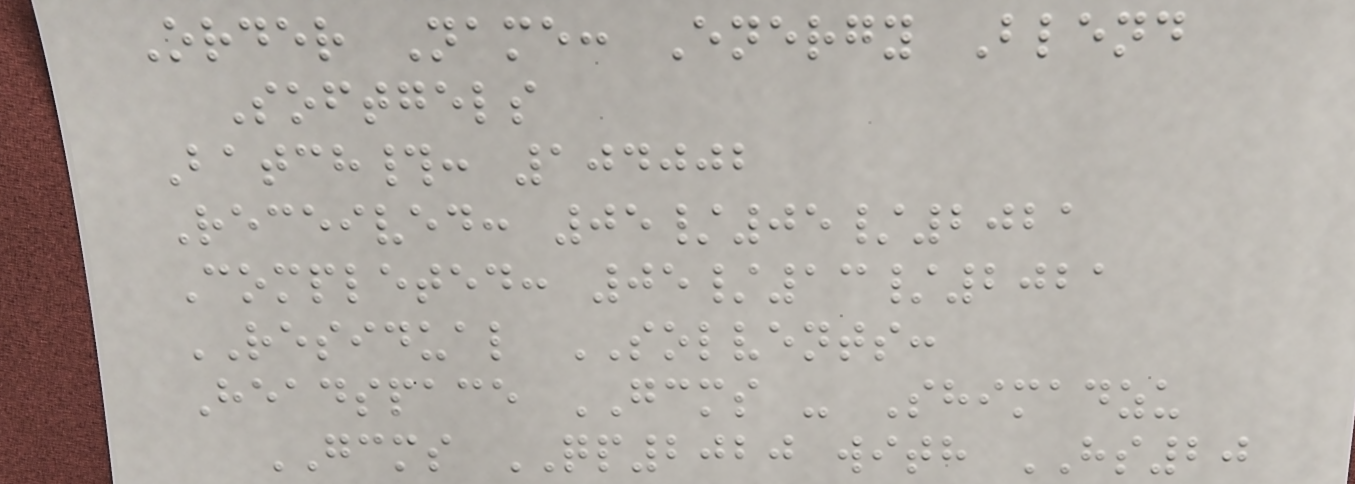Order Name: Energy Blend
Softgels
Batch#: 104002
Received: 05/05/2021
Completed: 05/13/2021
RESIDUAL SOLVENTS:
Headspace GCMS - Shimadzu
GCMS QP2020 with HS20
